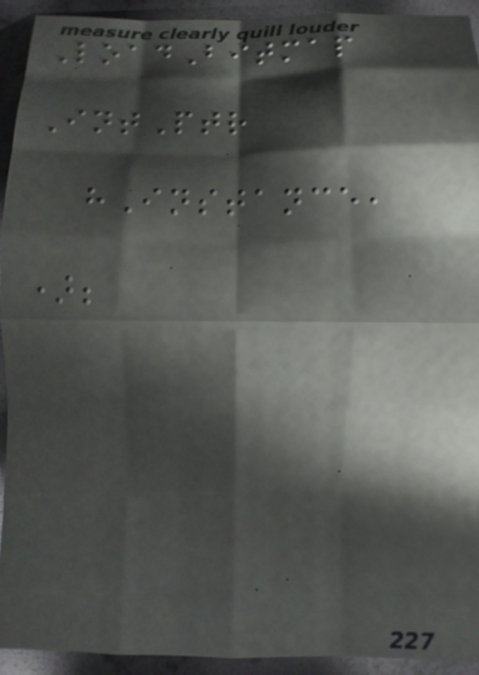LoadBitmap
IntPtr
hInstance,
);
